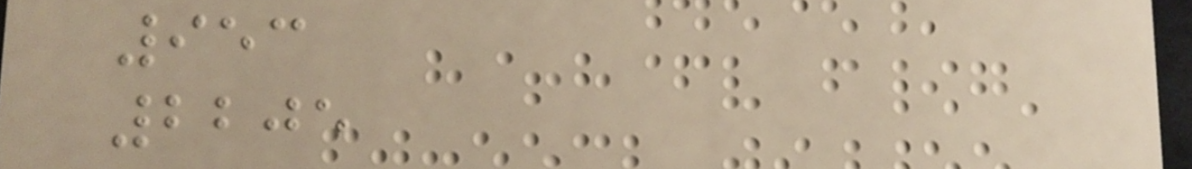953
2205
